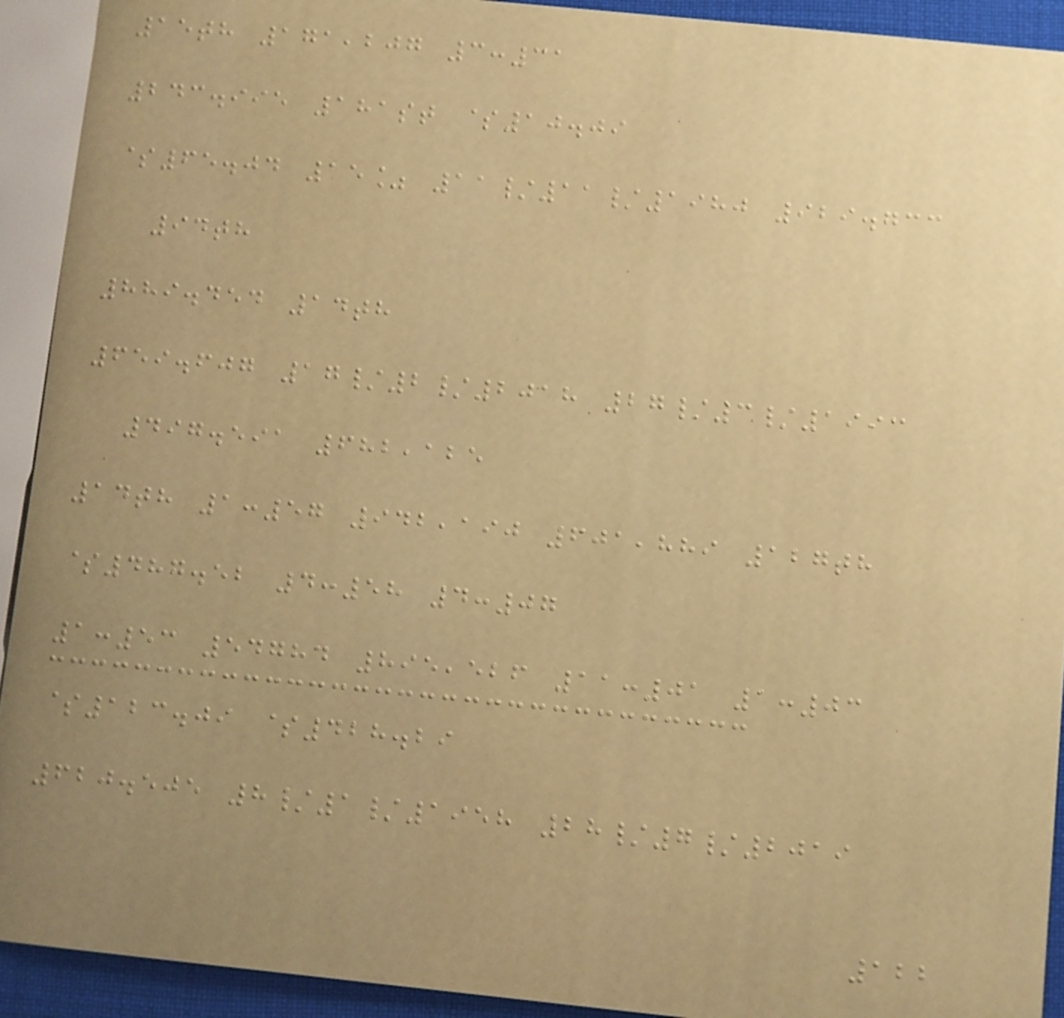15th 171,207 3:31
243.995 181st $10.09
$65.04 15% 11/11/1980 929.733
94th
889.454 14th
659.607 17/2/2018 27/3/1993
497.591 682,125
14th 1:57 942,190 601,889 127th
$487.52 4:58 4:07
1:53 54784 895,526 11:01 1:03
$123.09 $428.29
620.505 8/1/1958 28/7/2019
122
